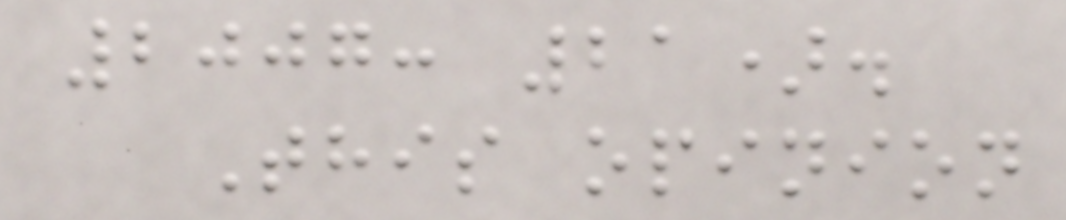2007: 21).
This opinion
